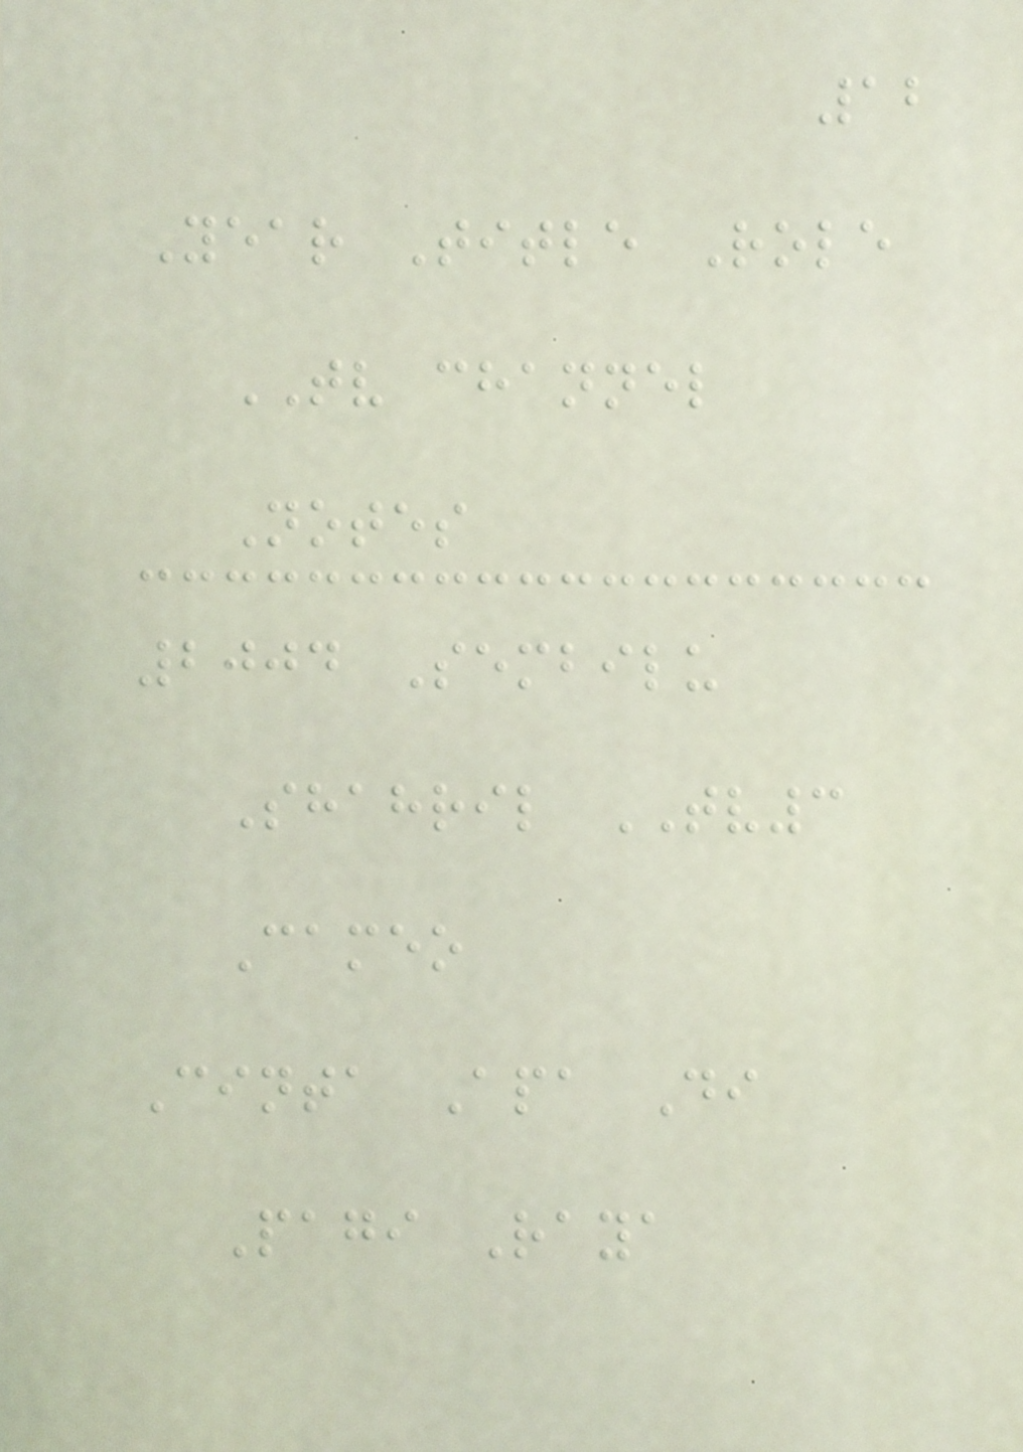12
Year Title Role
TV channel
Notes
2004 Sembilu
Shahril TV3
Cameo
Cinta Apa Di
Pagi Raya
